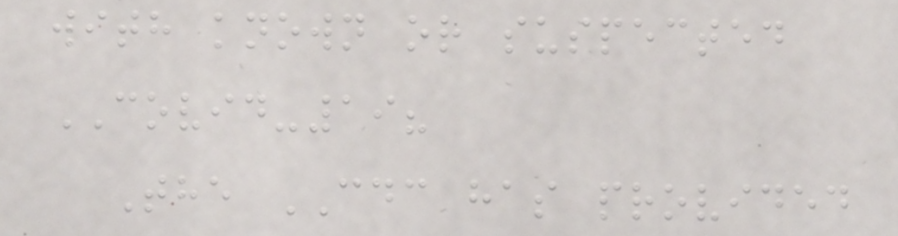with known or suspected
COVID-19?
The CDC has provided
